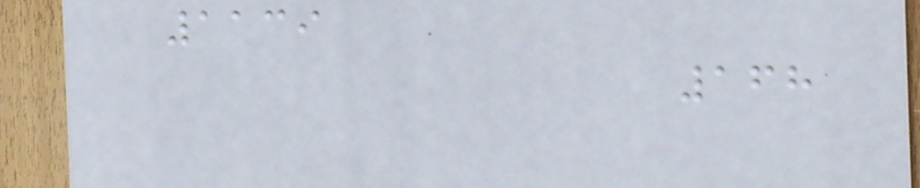1139
168
